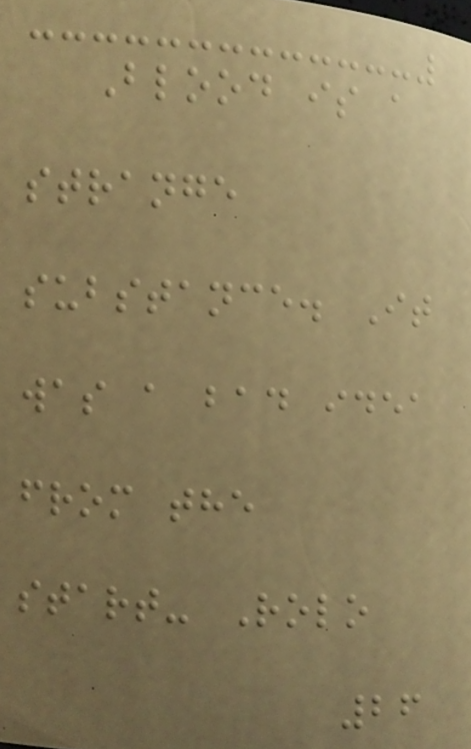Blood is a
strange
substance. It
was a bad idea
from the
start- Rolo
26
